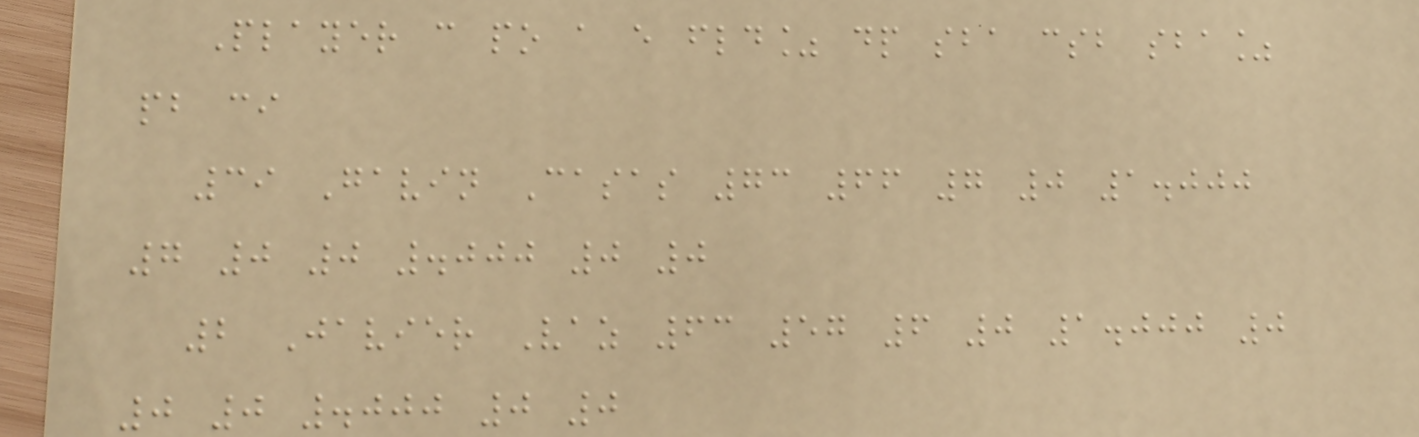Player c po a e fld% dp sba csb sba%
pb ci
39 Gavin Casas 73 66 7 0 1.000
7 0 0 .000 0 0
2 Javier Vaz 63 57 6 0 1.000 0
0 0 .000 0 0
